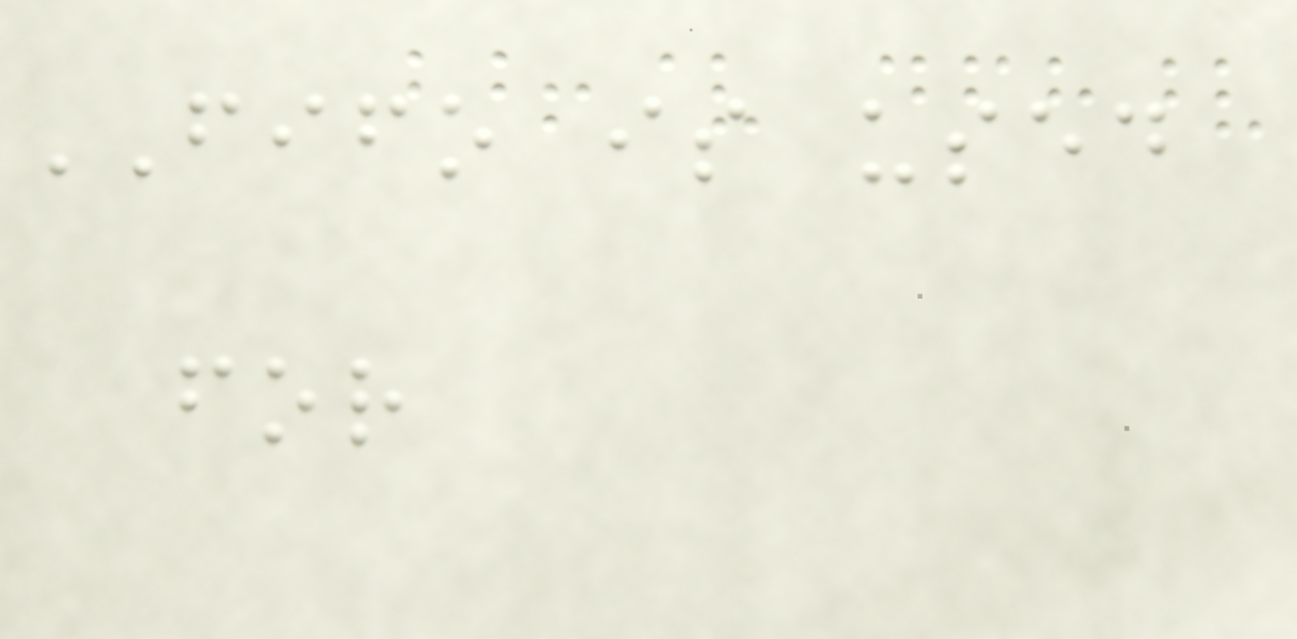FIFO is used
for
